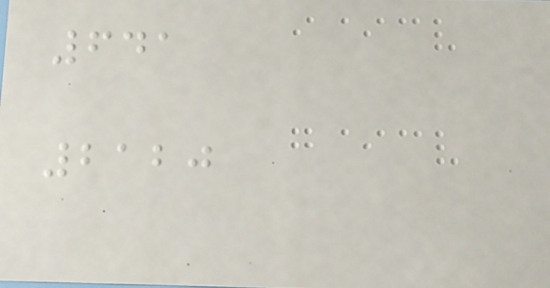641
2120
